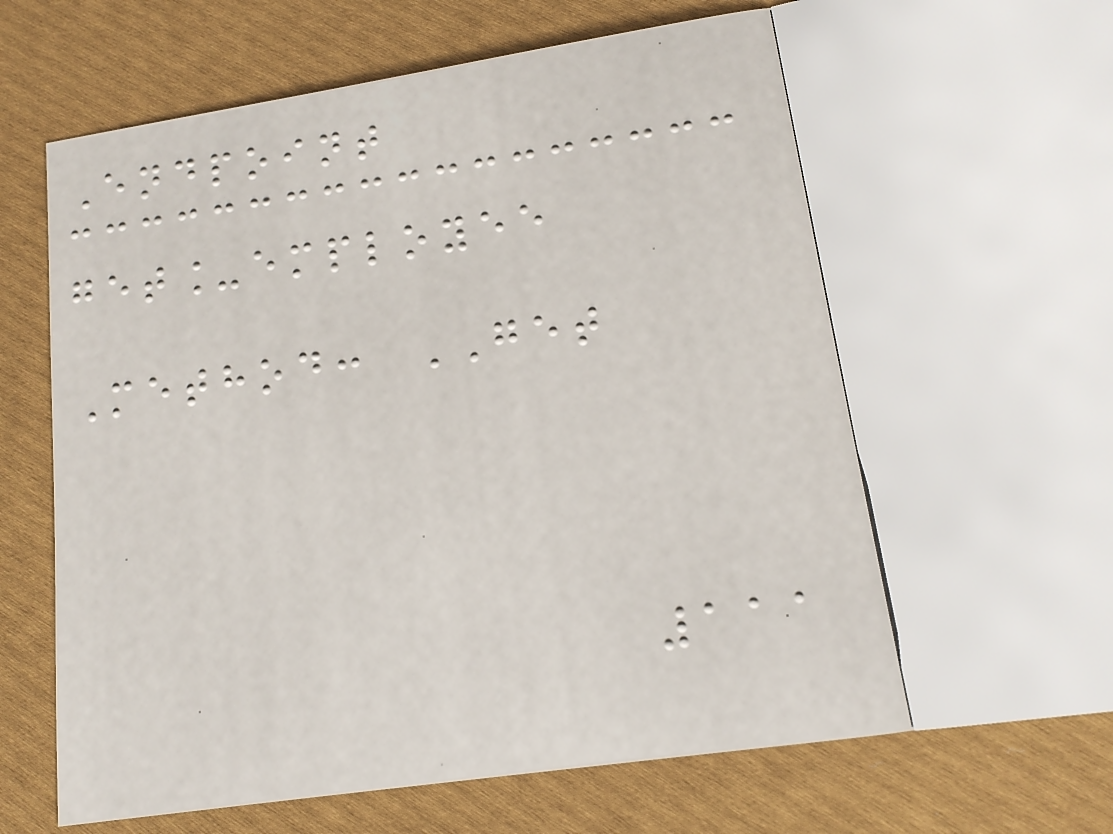Endpoint
get_employee
Method: GET
111
